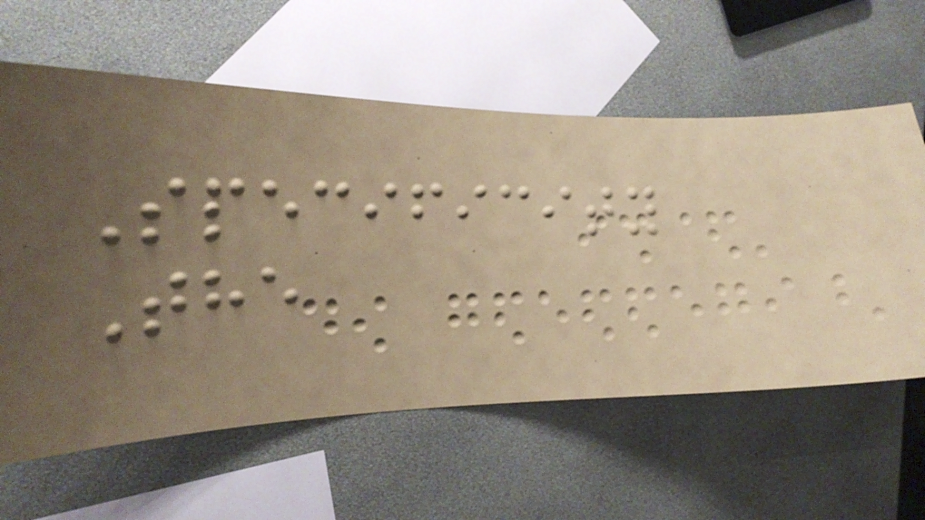Specificity
The
